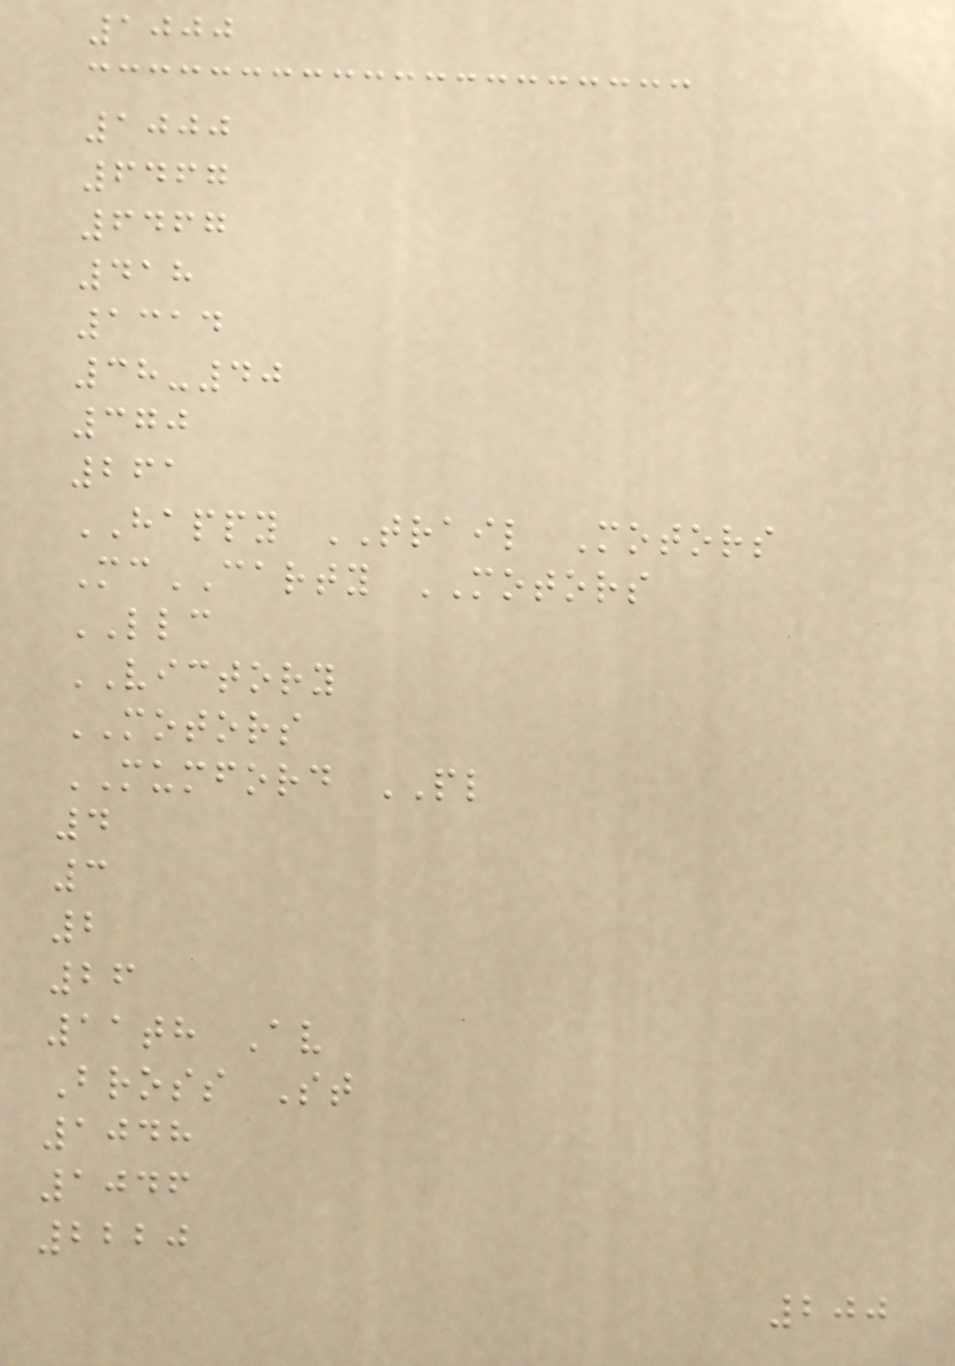1000
1000
6467
6467
418
1314
38-40
370
261
HAPPY TRAIL Motors
McCARTY MOTORS
LLC
VICTORY
MOTORS
MUMFORD PL
4
3
2
26
11th Av
Bross St
1048
1046
2220
200
